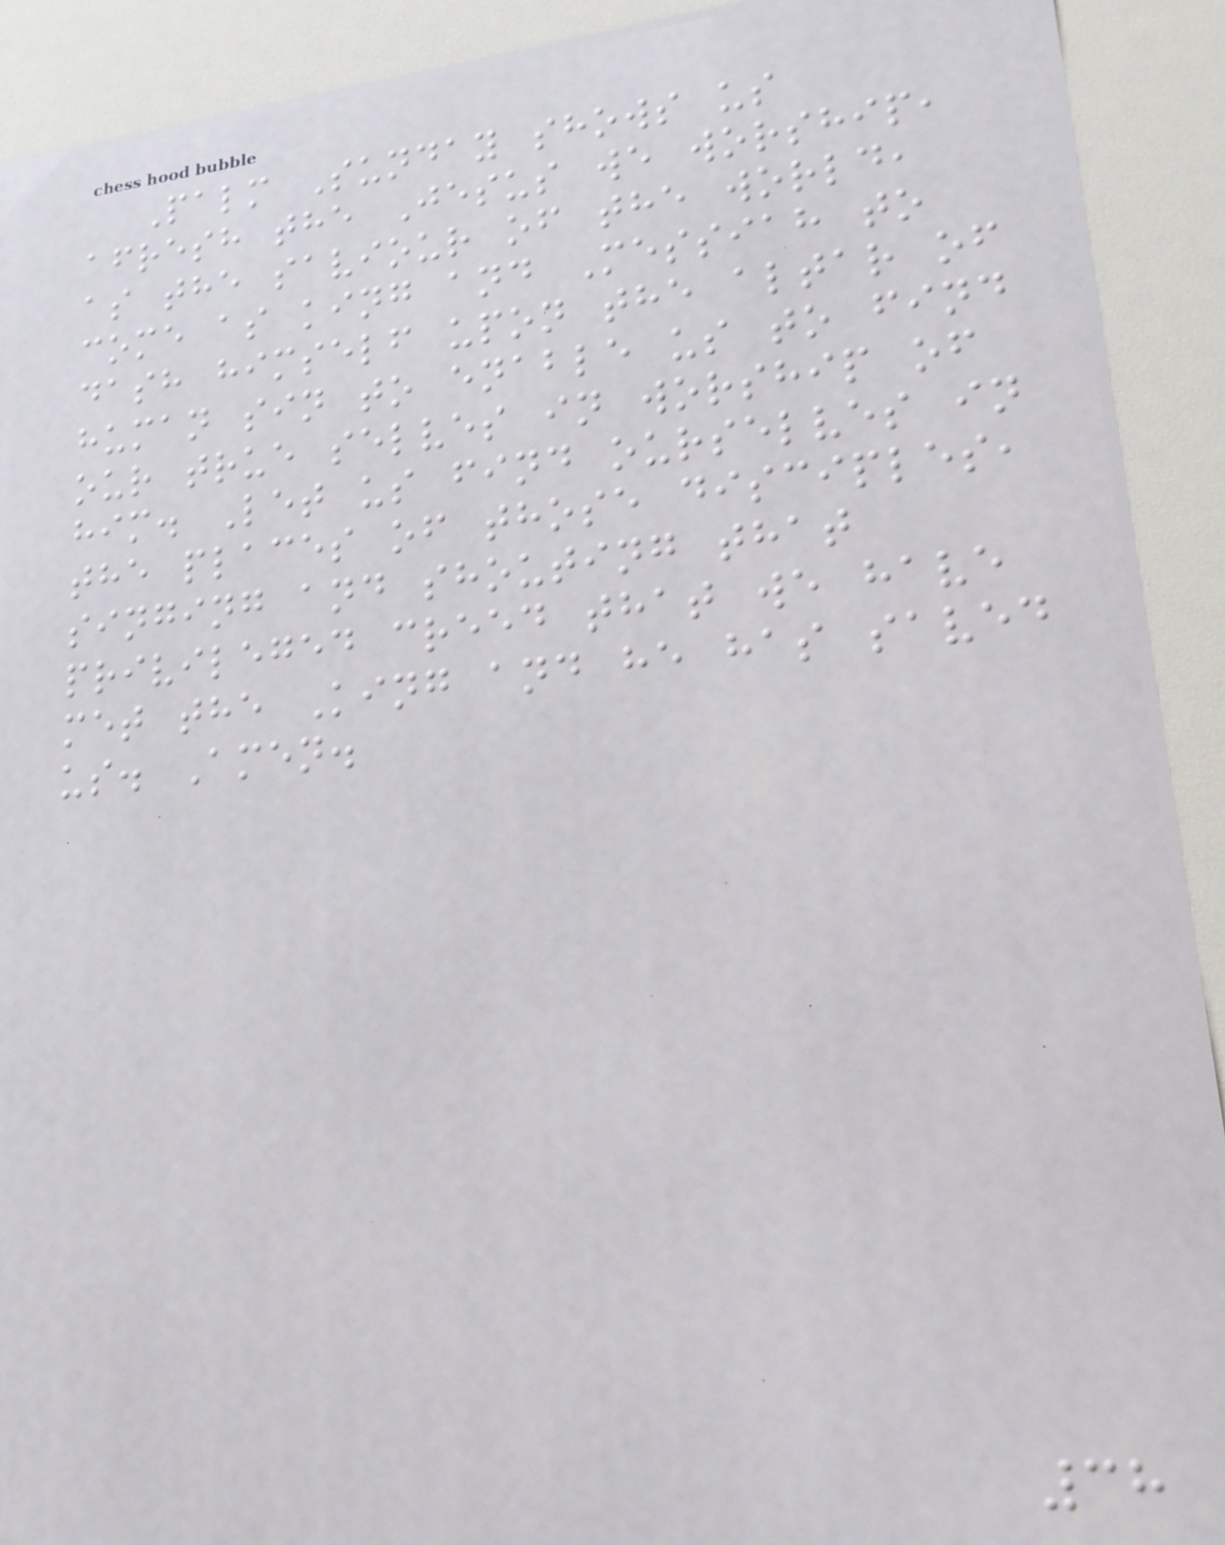Palm Sunday shows us
afresh the Jesus we worship,
as the saviour of the world,
come as king and Messiah to
dash himself upon the altar of
human sin to enable us to find
our true selves in worship of
him. Let us find ourselves in
the places of those disciples,
singing and shouting that
privileged creed that we have
met the King and he has saved
us. Amen.
38
